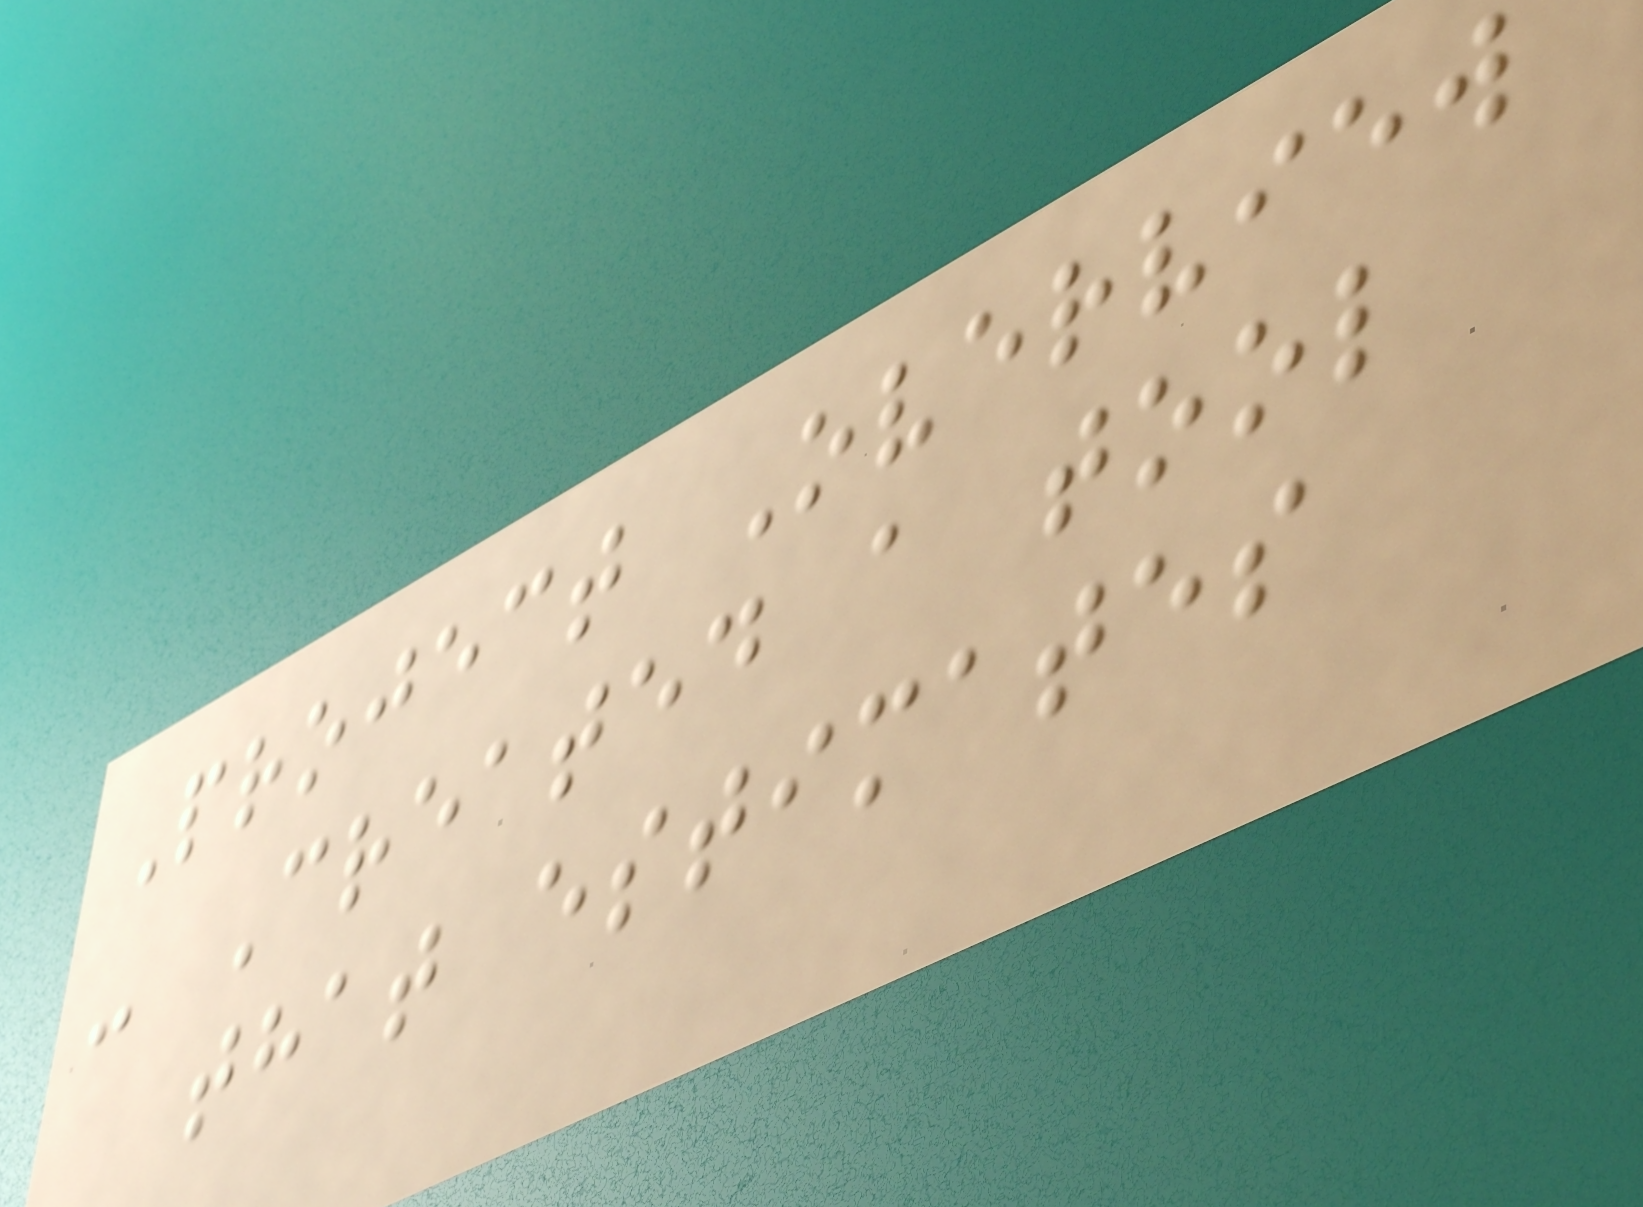Project Overview
- Created a tool
that estimates
